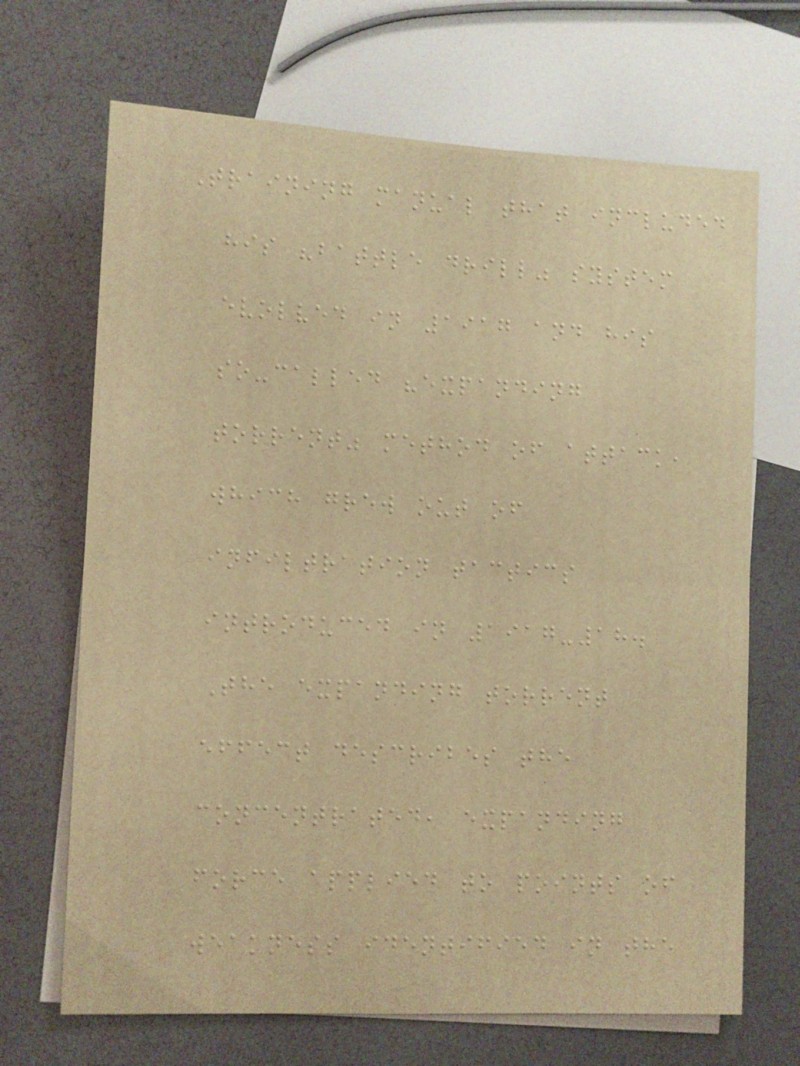Training manual that included
his "battle drill" system
evolved in 1917 and his
so-called "expanding
torrent" method of attack,
which grew out of
infiltration tactics
introduced in 1917-18.
The expanding torrent
effect describes the
concentrated, expanding
force applied to points of
weakness identified in the
